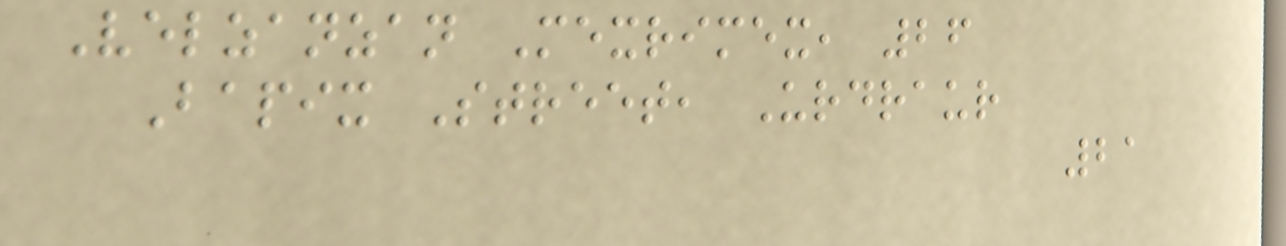Velzanzan Mexrimex, 26
Bapix Street, Urdraur
21
